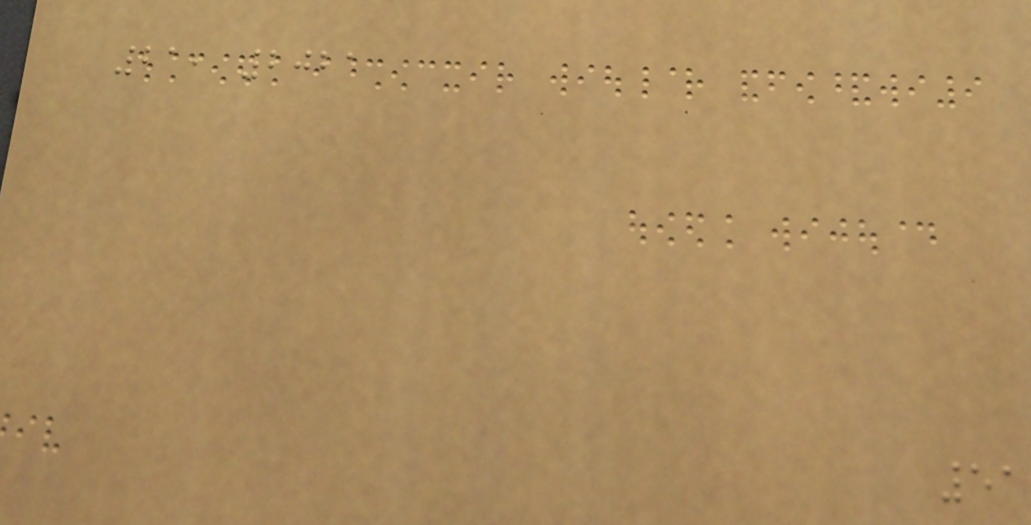21, 2021
51
